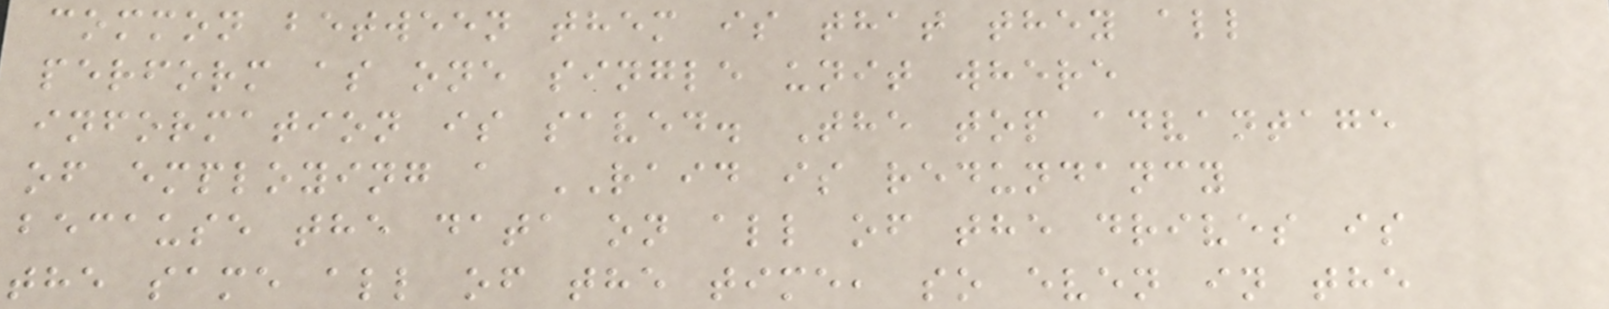common between them is that they all
perform as one single unit where
information is saved. The top advantage
of employing a RAID is redundancy
because the data on all of the drives is
the same all of the time, so even in the
